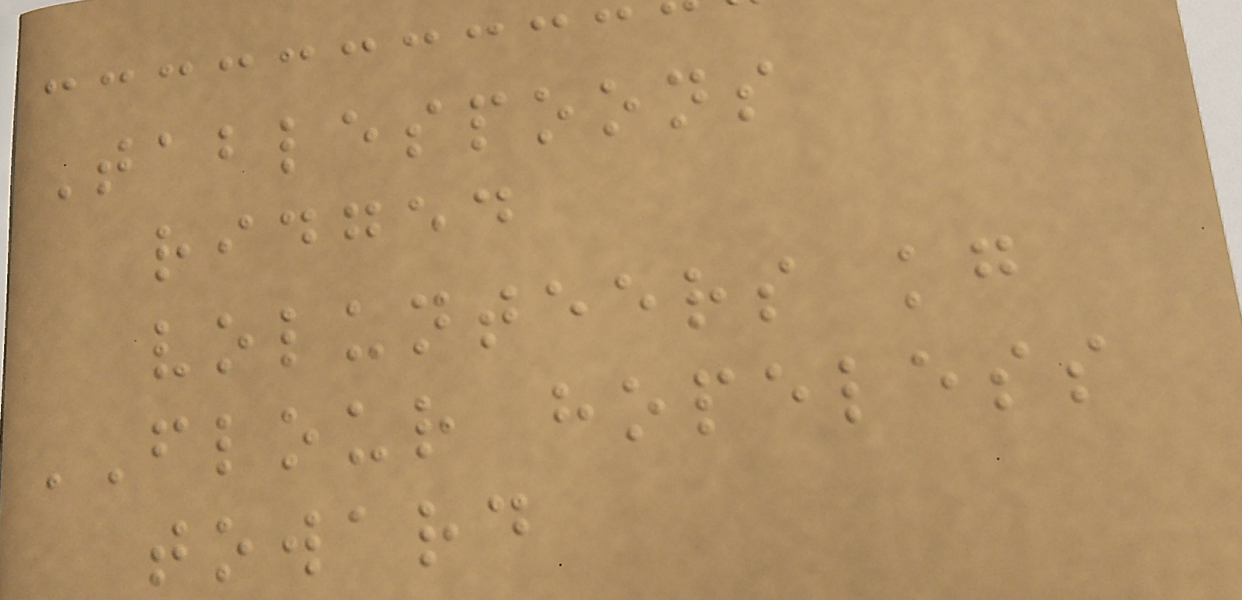Tablespoons
ridged
volunteers kg
FLOUR hopeless
toward
